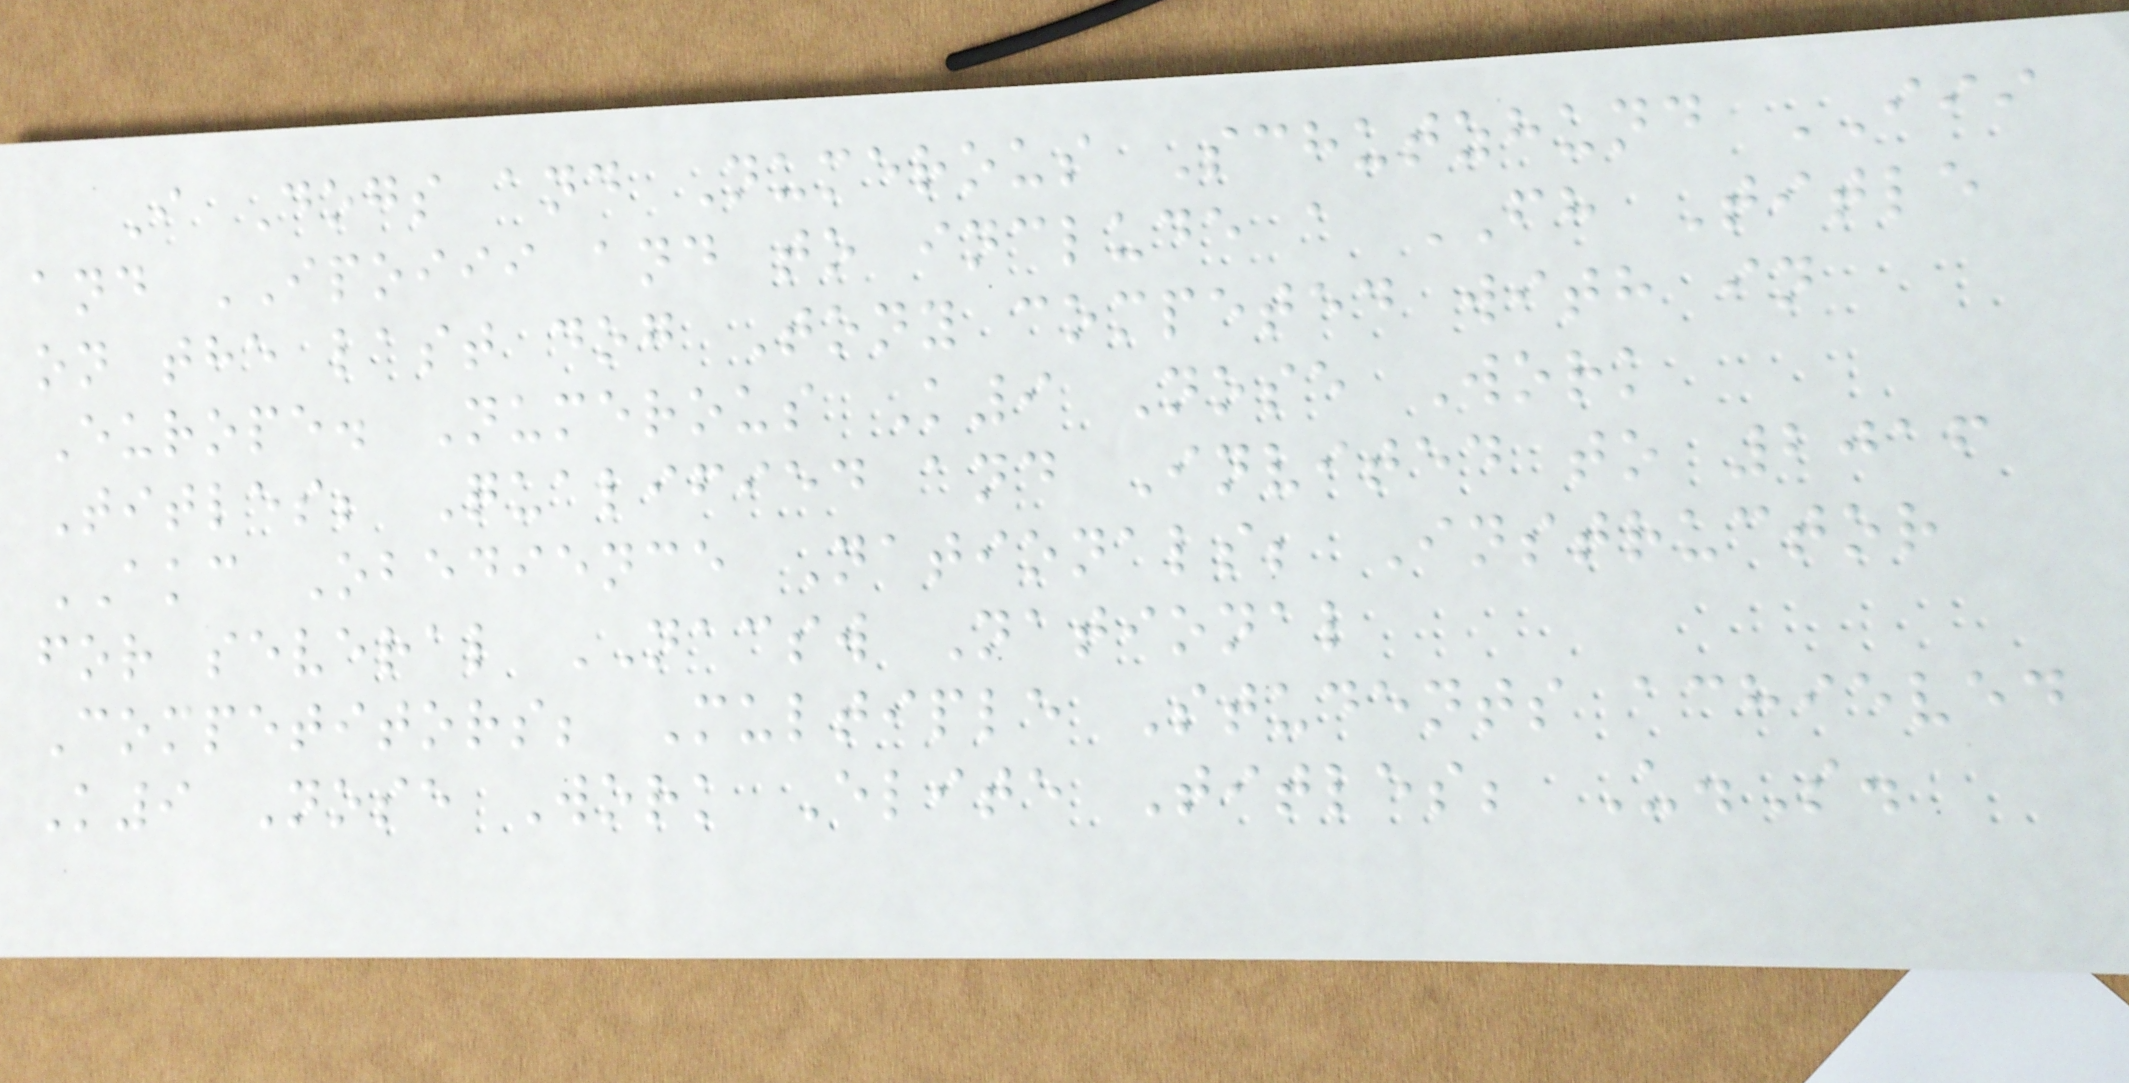I Dogs and Numerous Schutzhund III
and IPOIII and to include a FH Title
on the last dog Tony competed with in
Europe. Numerous K9 Nose Work
Titles; Qualified and Invited to 2016
AKC Obedience Nationals; Instructor
for several NACSW National
Competitors; Multiple Students achieved
K9 Nose Work Elite Titles; U.S.
